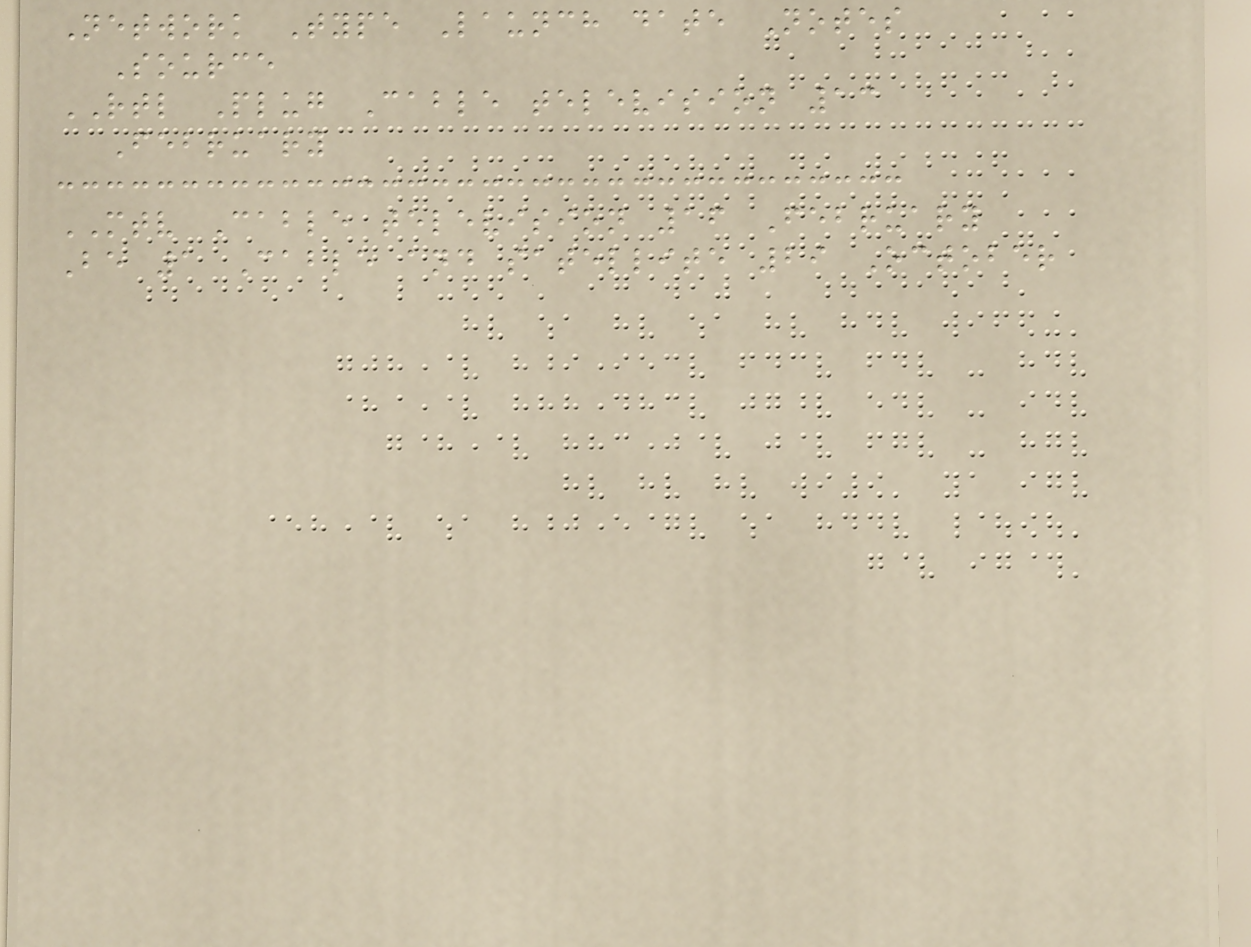Network Type Launch date Notes
Source
RTL Plug Cable television 13
February
MTV Cable television 16 February
Be 1 Cable and satellite 29 October
